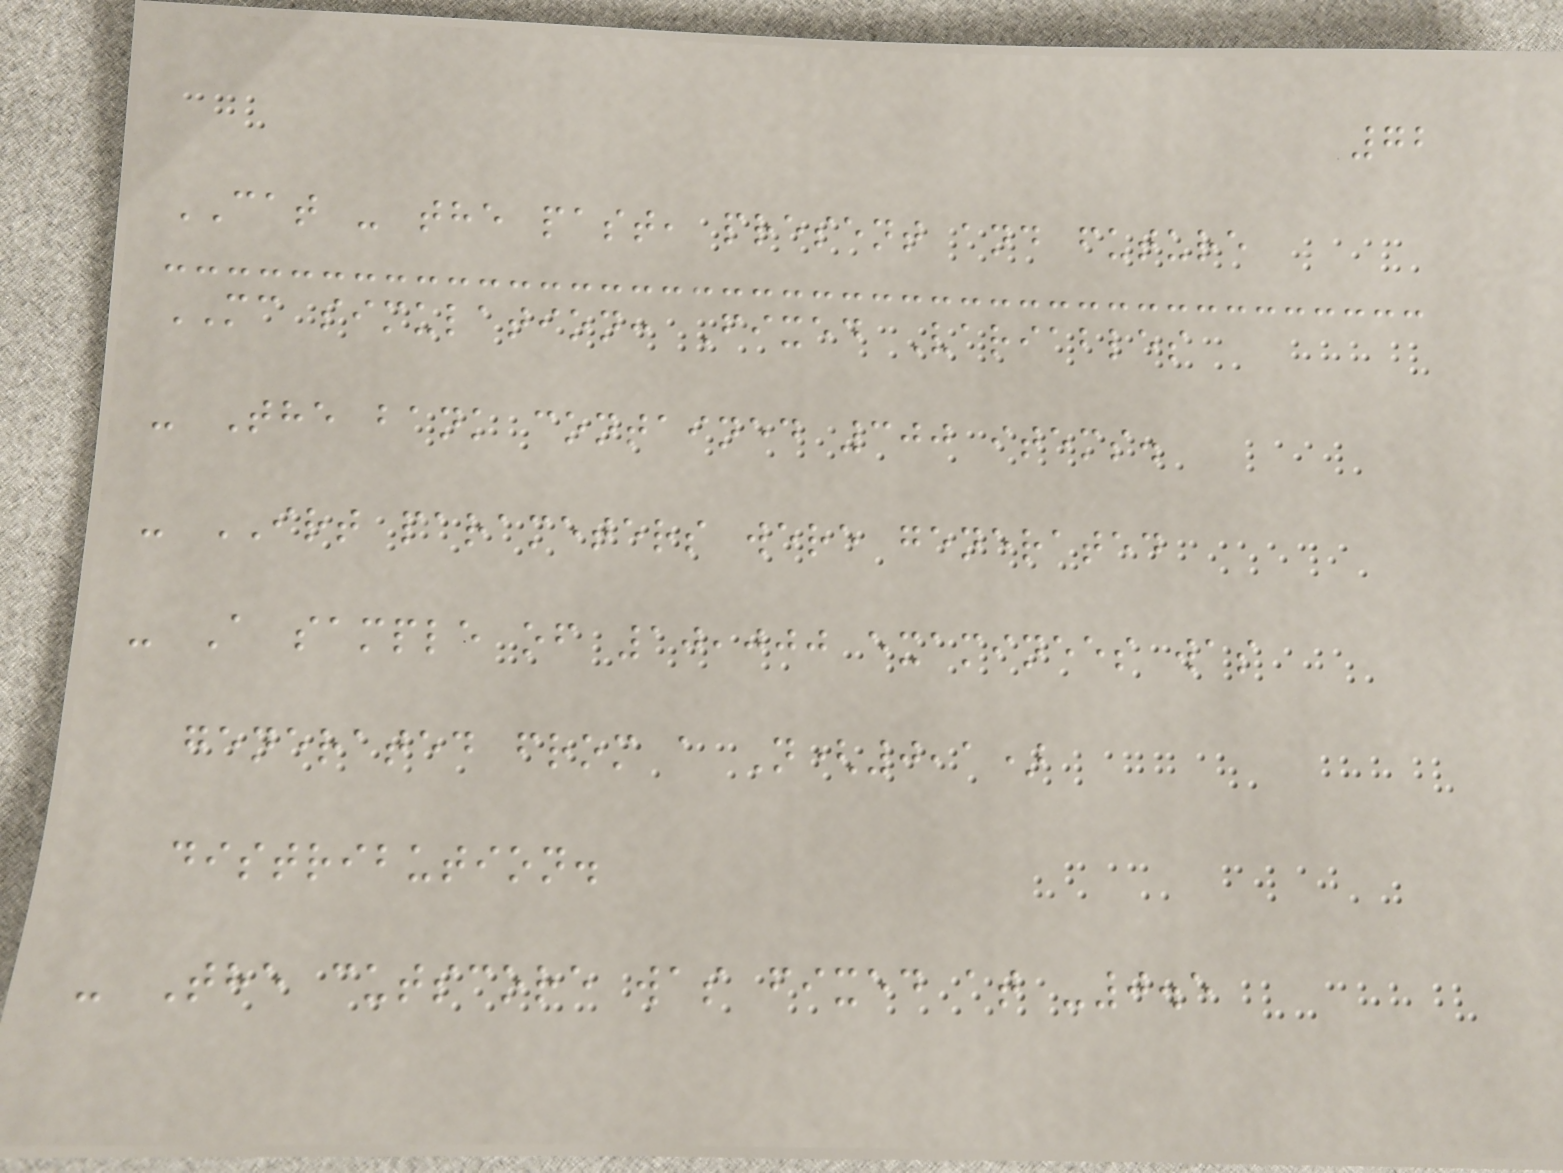72
CAT - the past, present and future
MC simulation: Fixed Variables
- The bank contained 300 items.
- IRT parameters were generated
- A sample of 10,000 examinees was
generated from a N(0,1)
distribution.
- The cutscore was fixed at -0.5
